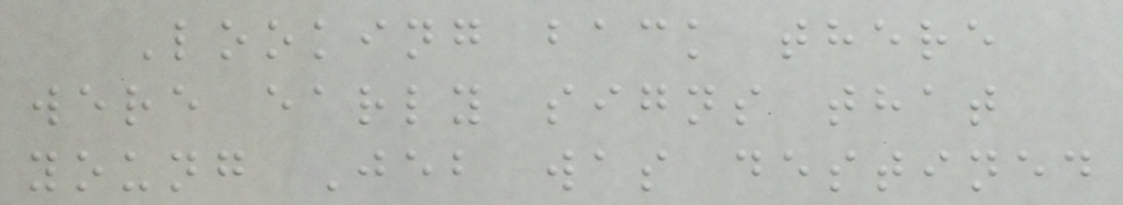Looking back there
were early signs that
young Jeb was destined
